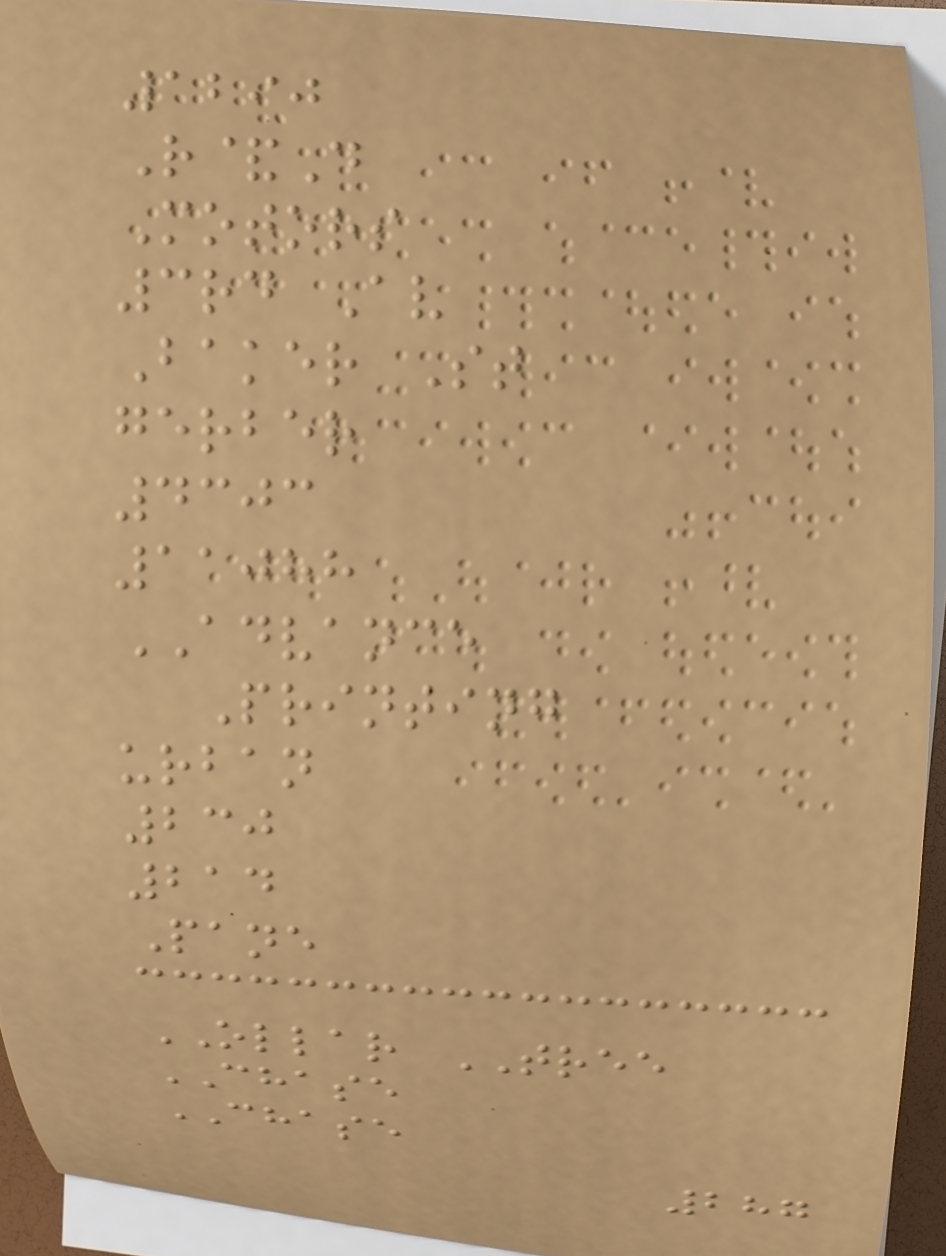1290
R&D
Motors
3rd Av
Baker St
gerber
4303
11088
ADVANCE
Printing
urban
230
214
Pane
OLLAR TREE
CHASE
CHASE
287
